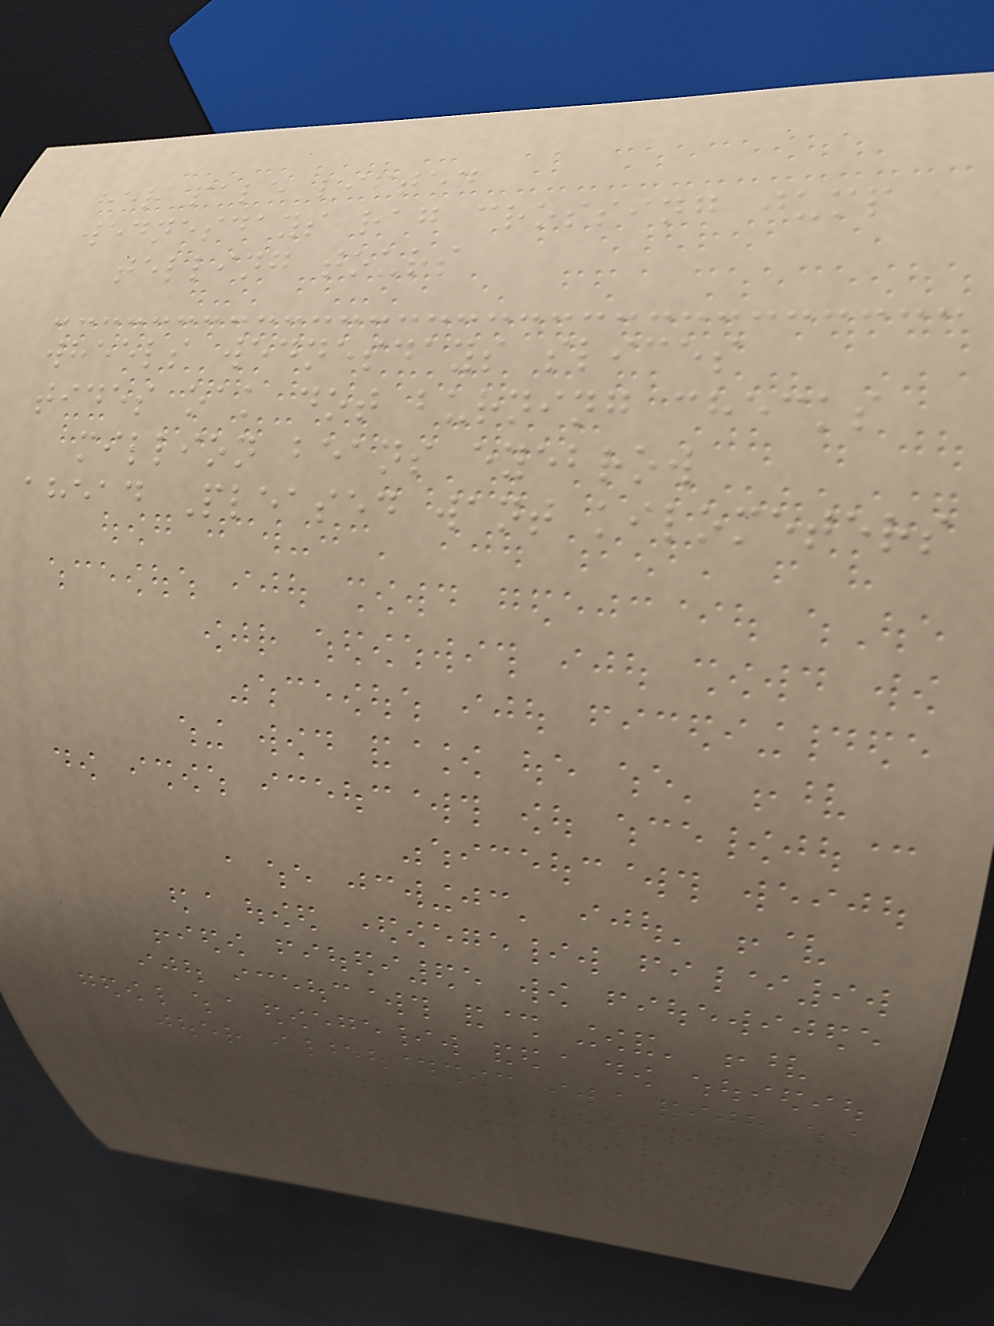her pale lifted
wednesdays rag crossing jump
telling tours
wheels wednesdays slices
tides oak dot burning checks
million beans eyebrow
ahead Pleased want kilometers
